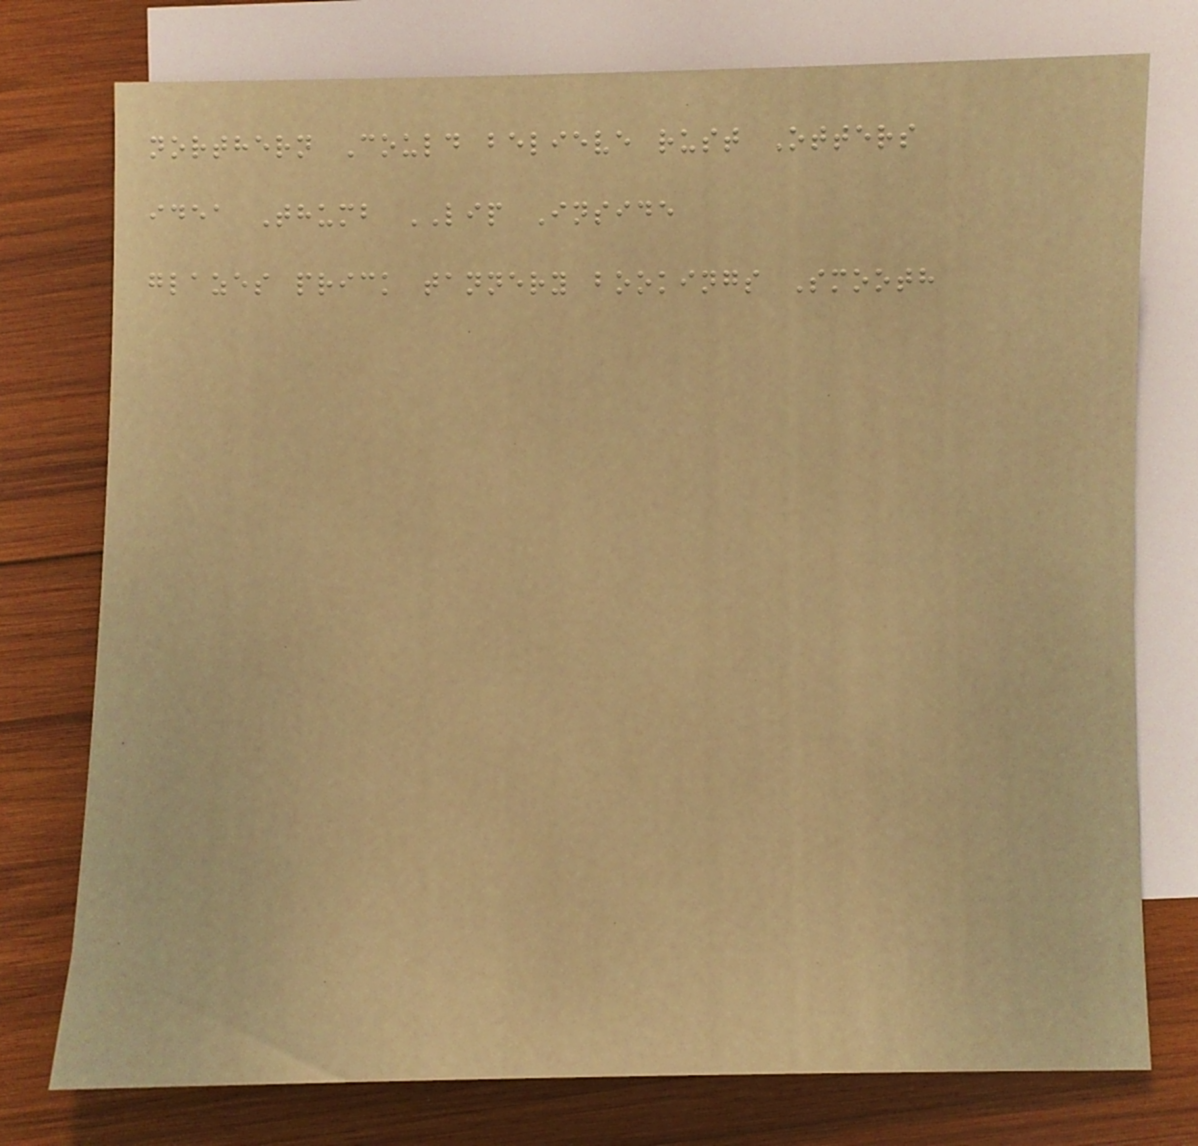northern Could believe rust Otters
idea Thumb LIP Inside
glazes prick tannery bookings Smooth
